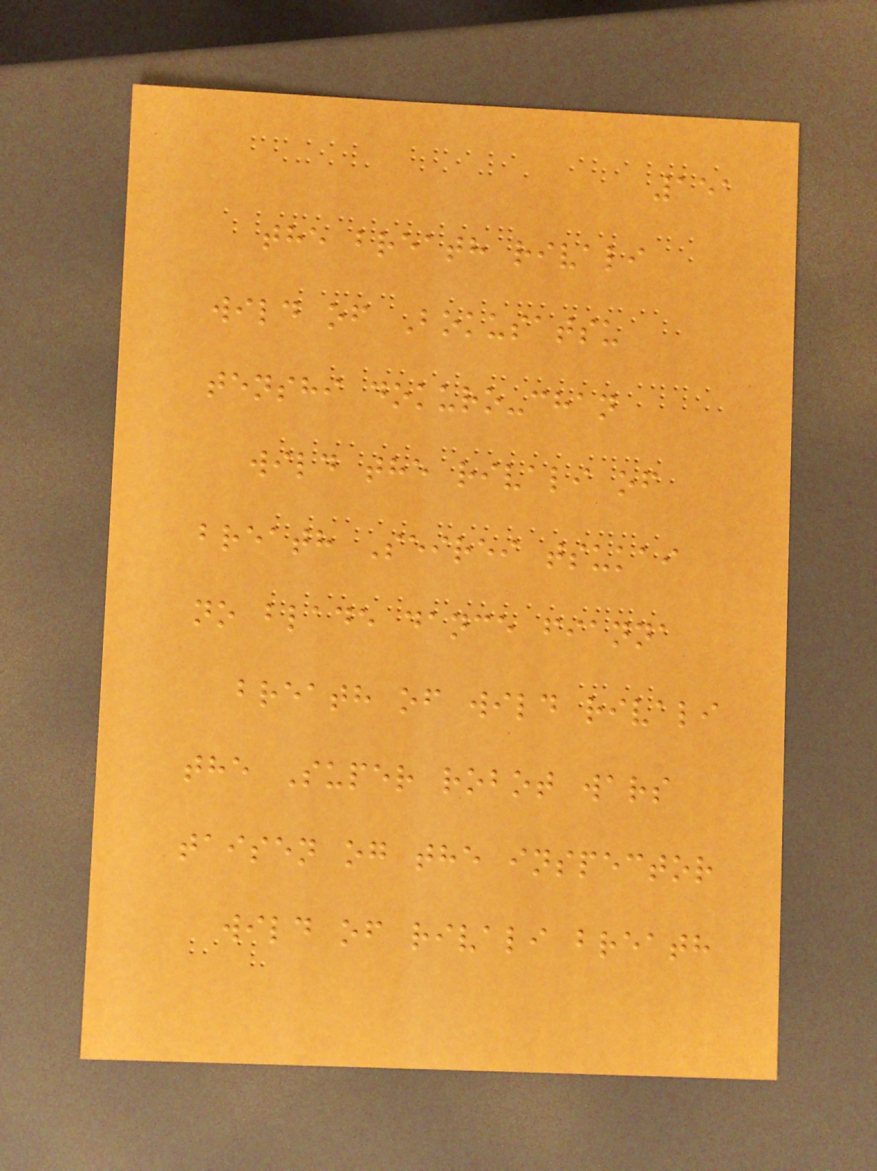151
the breath rivali
wild of Bokusatsu
tenshi dokuro-chan
wild the rivali of
breath Seirei tsukai
no blade dance fianna
breath of wild rivali
the Super robot wars
taisen og the inspector
wild of rivali breath
